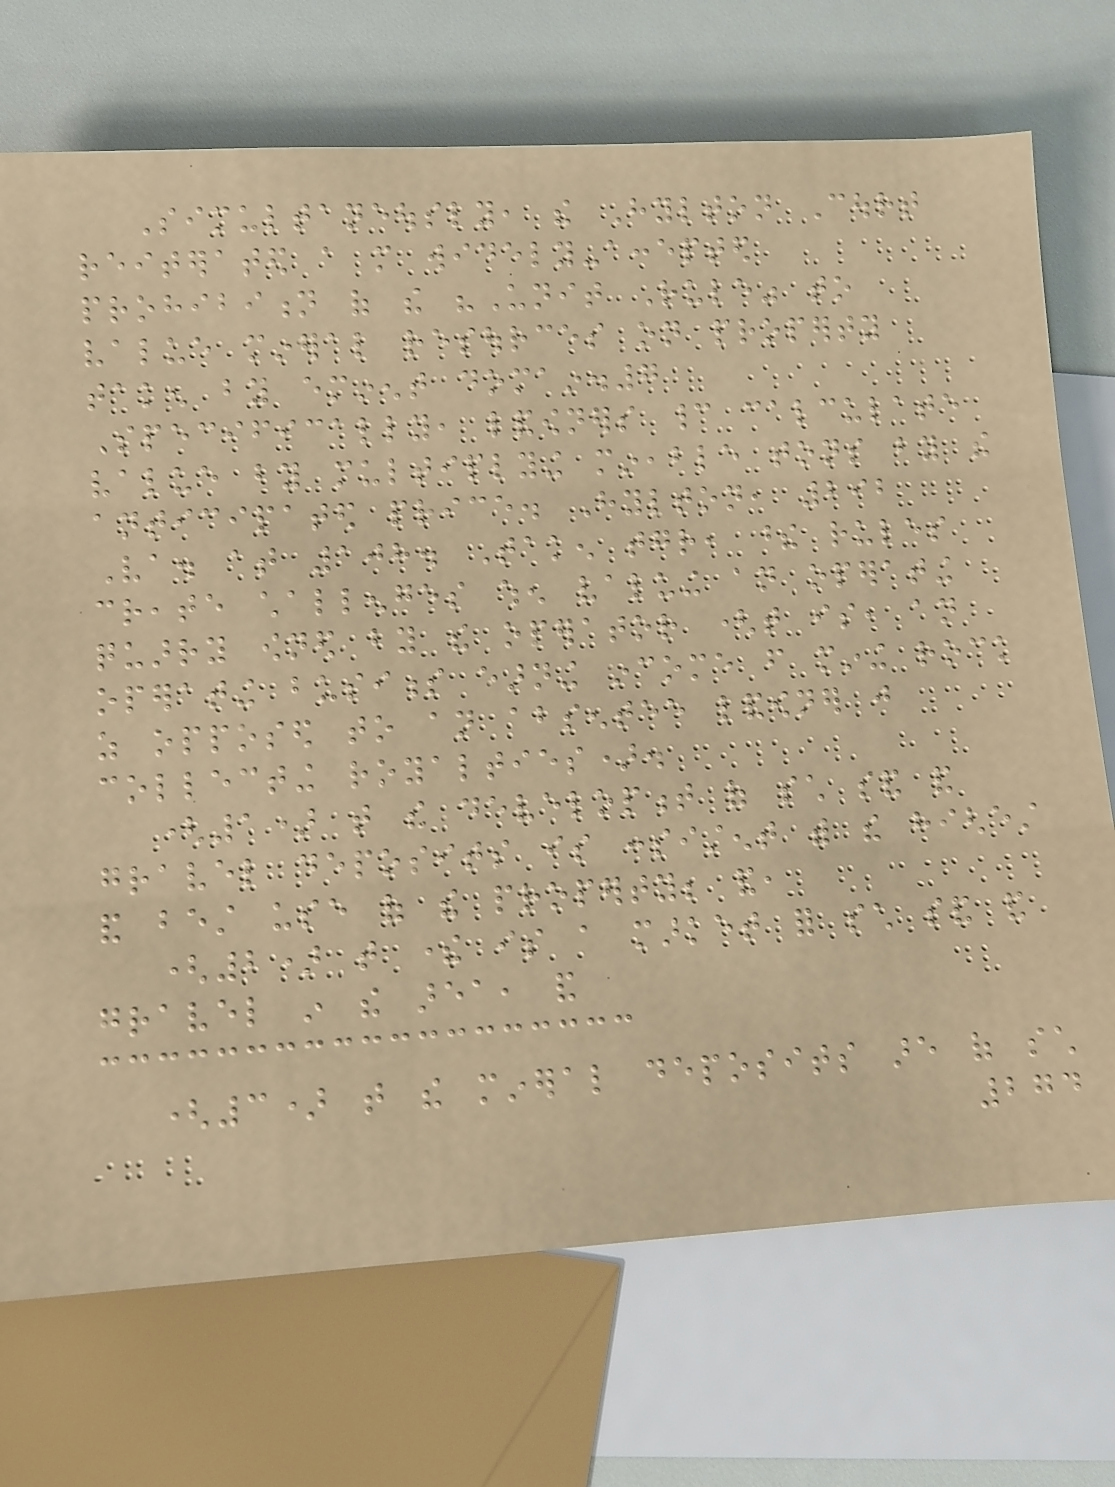Simultaneously, the Hylton Court
reiterated a more widely-accepted
prohibition of the "Unit Rule" to
value mineral resources on property
taken by eminent domain.7
Specifically, landowners cannot calculate
value by multiplying mineable tons by the
anticipated price. Hylton, 292
Va. at 108. Taken together, these rules
create challenges when valuing an operating
quarry owned by the operator (that is, an
operating business earning income from mining rock
as opposed to an absentee landowner just
collecting royalties).
(1) that the development of such sand and
gravel deposits is consistent with the highest
and best use of the property; and,
(2) that there is a market for such sand and
gravel in the area, and
(3) that the mineral deposits are of such
274
